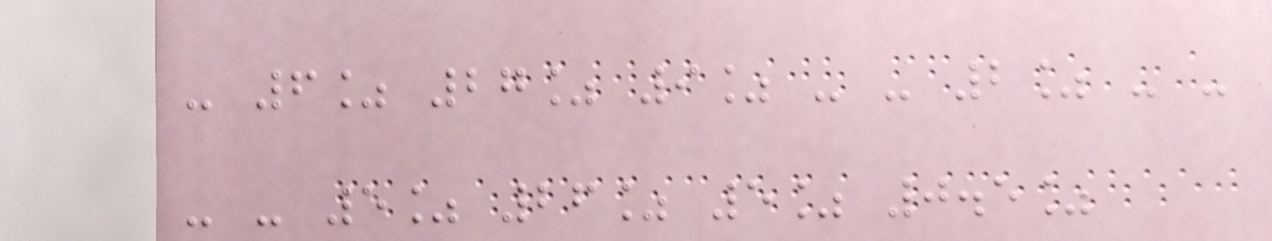- 6% 27% 9% - - 2% - -
- - 5% 26% 5% 0.5%
